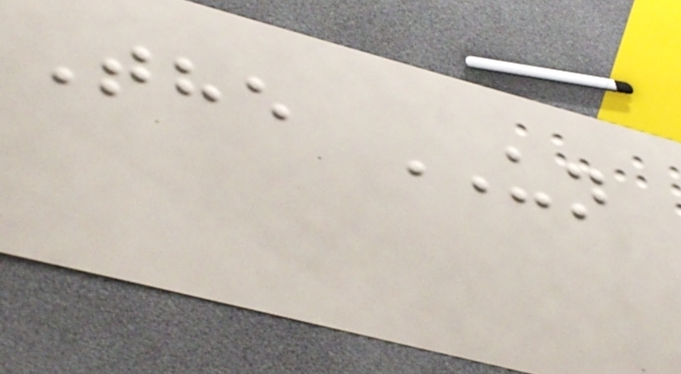The UN
